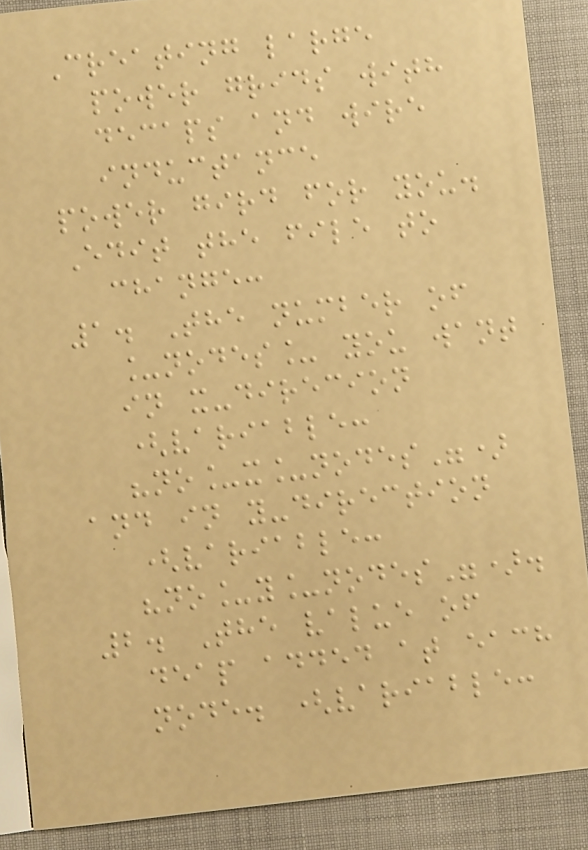Creating large
power grids with
decaps and wire
inductance
power gird for you.
Edit the file to
change:
1. The number of
_nodes_ you want
in x-direcion
(variable:
"no_x_nodes")
and in y-direction
(variable:
"no_y_nodes").
2. The value of
deap added at each
node. (variable:
